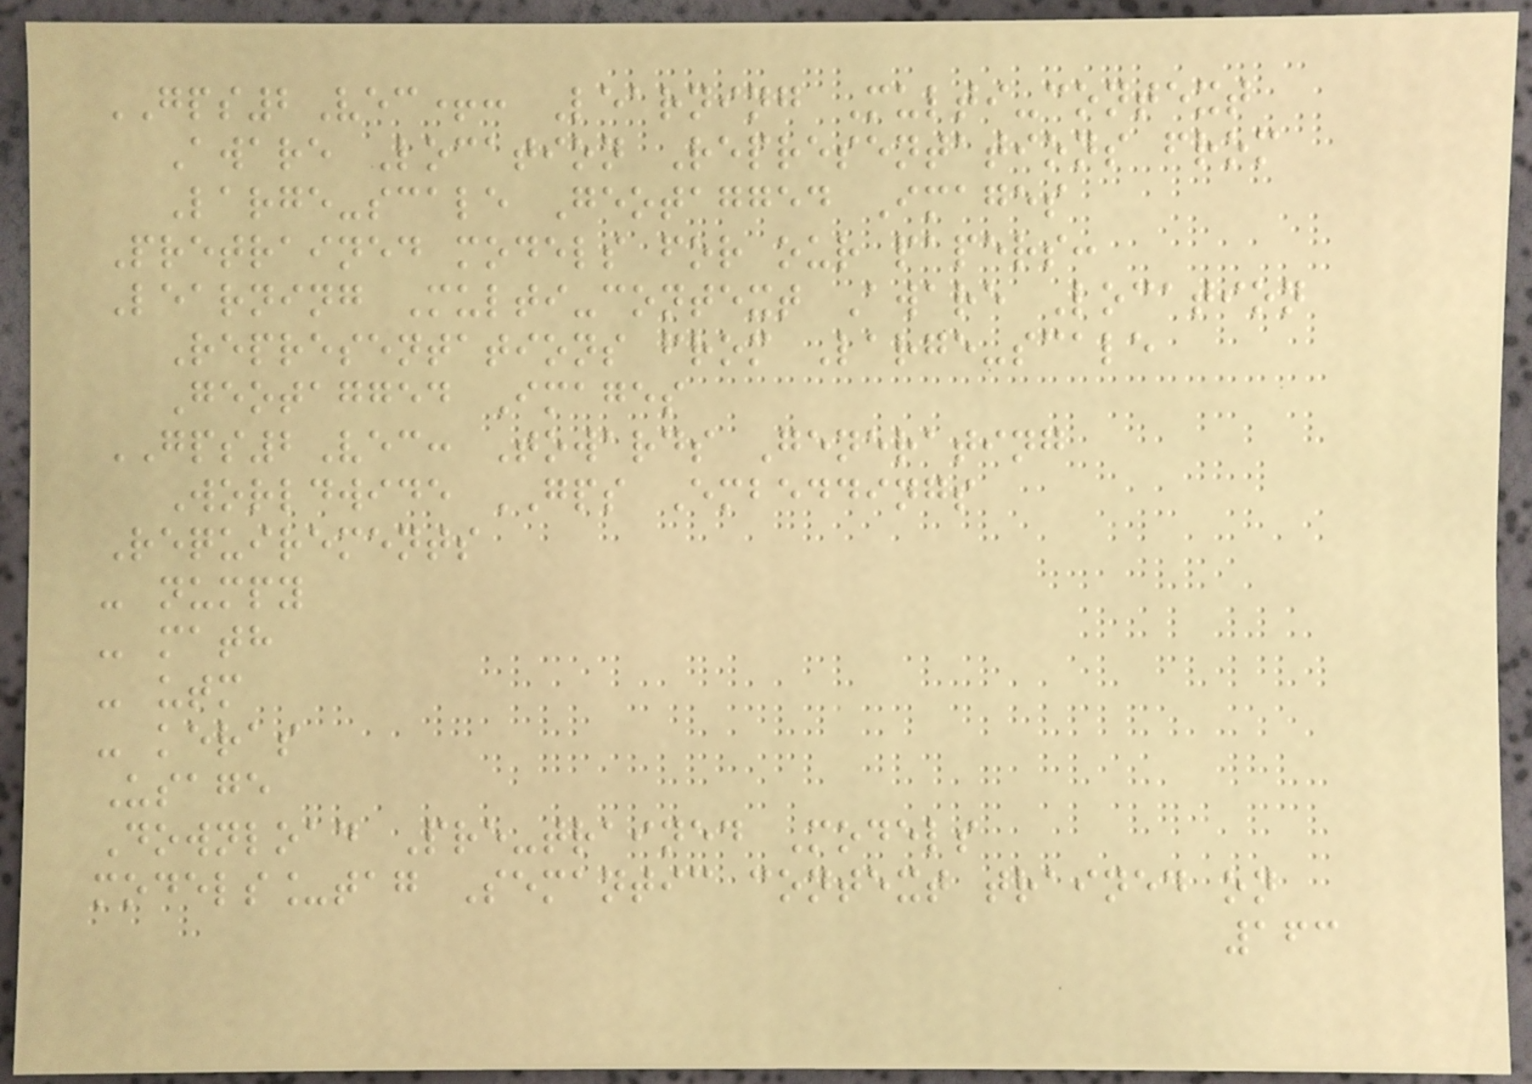GPS2Vec+: Learning Multi-context
Aware Location Representations from
Large-scale Geotagged Images
Pretrained models for our papers:
Learning Multi-context Aware Location
Representations from Large-scale
Geotagged Images
GPS2Vec: Towards Generating
Worldwide GPS Embeddings
Requirements
- numpy
- math
- utm
- keras
Usage
Download Pre-trained Models
models_tag Semantic context trained on
163
